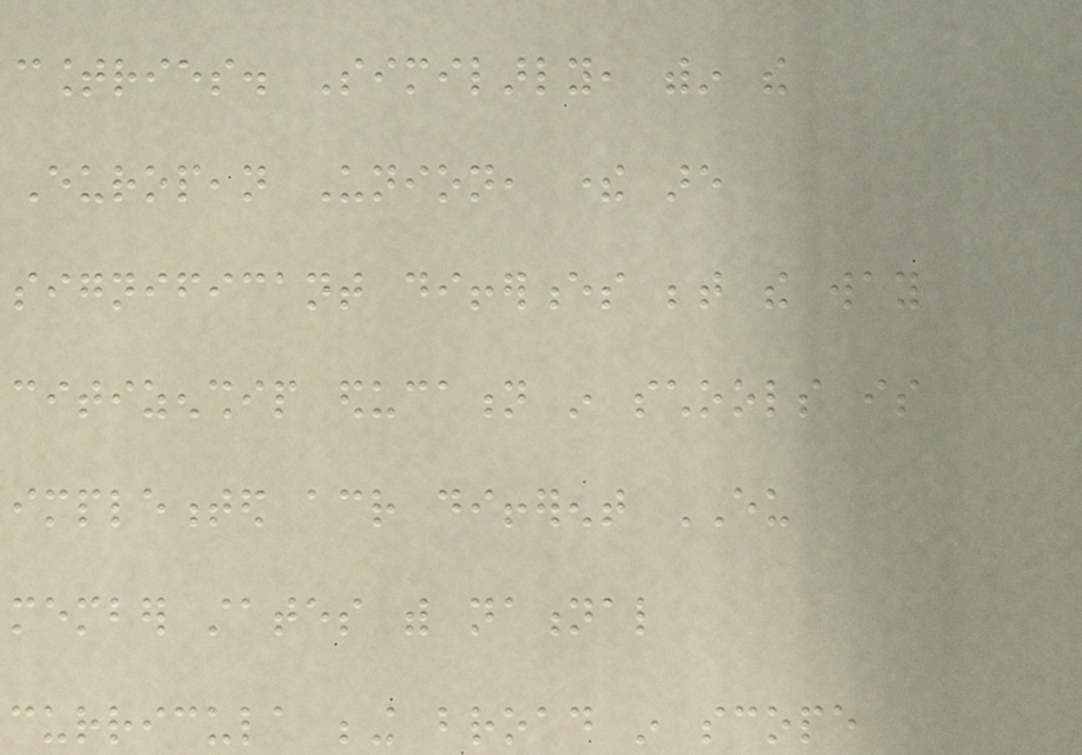countries. Similarly, within the
European Union, there are
significant differences between the way
citizenship education in schools is
implemented across different EU
member states with national
curricula being broad in scope
